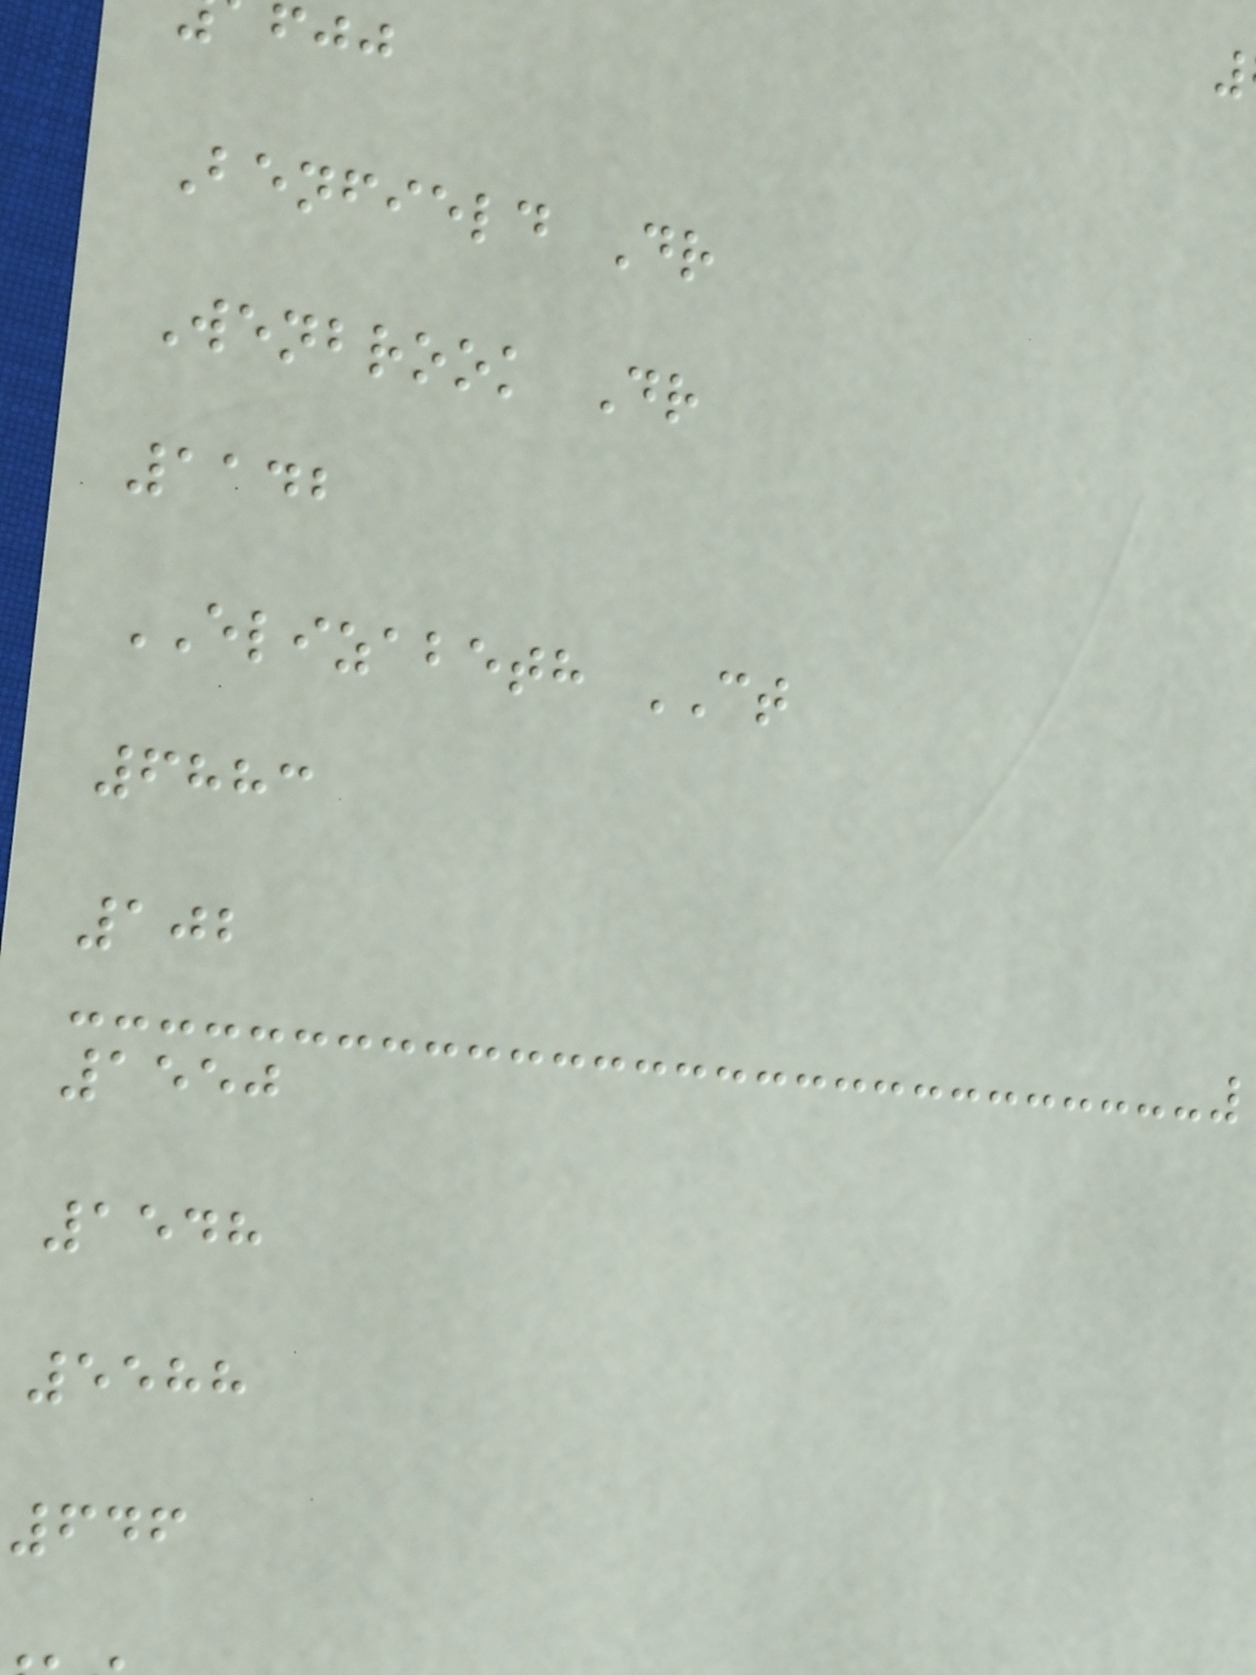Benfield Dr
Wenbrook Dr
1142
ELIZABETH CT
6883
102
1550
1548
5588
646
